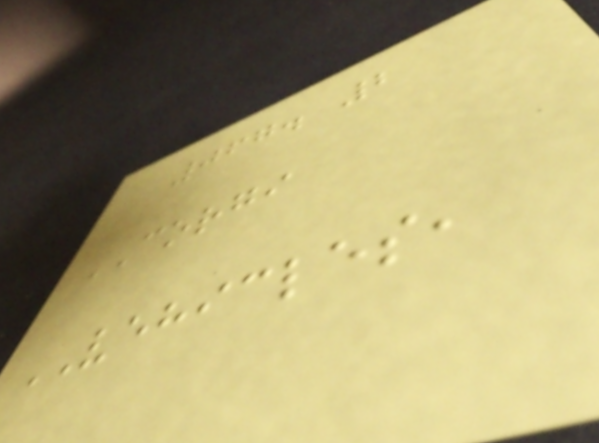067. 2
CORGI
VEHICLES,
